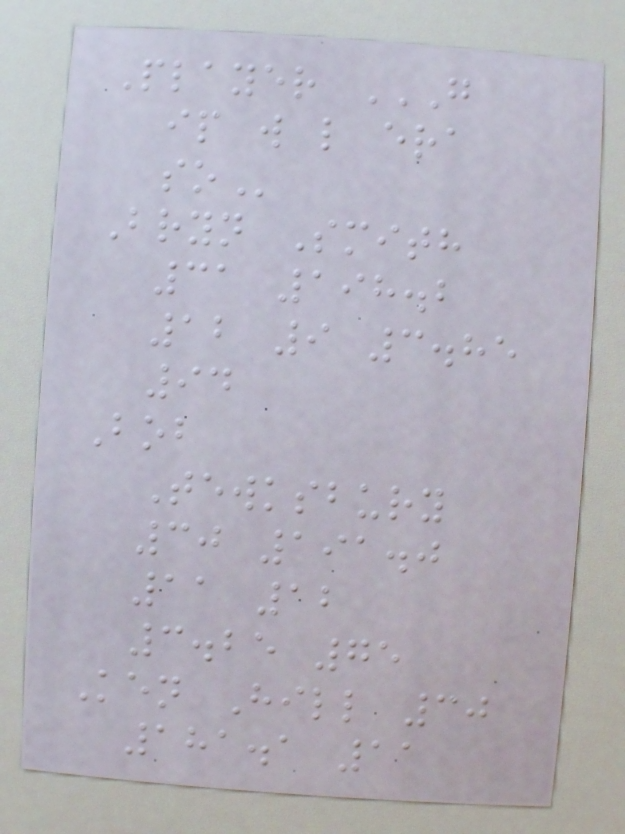Player G
IP W L ERA
SO
Bryn Smith
31 198.2
12 9 3.85
94
Bob
Tewksbury
30 191.0
11 12
3.25 75
Ken Hill 30
181.1 11
